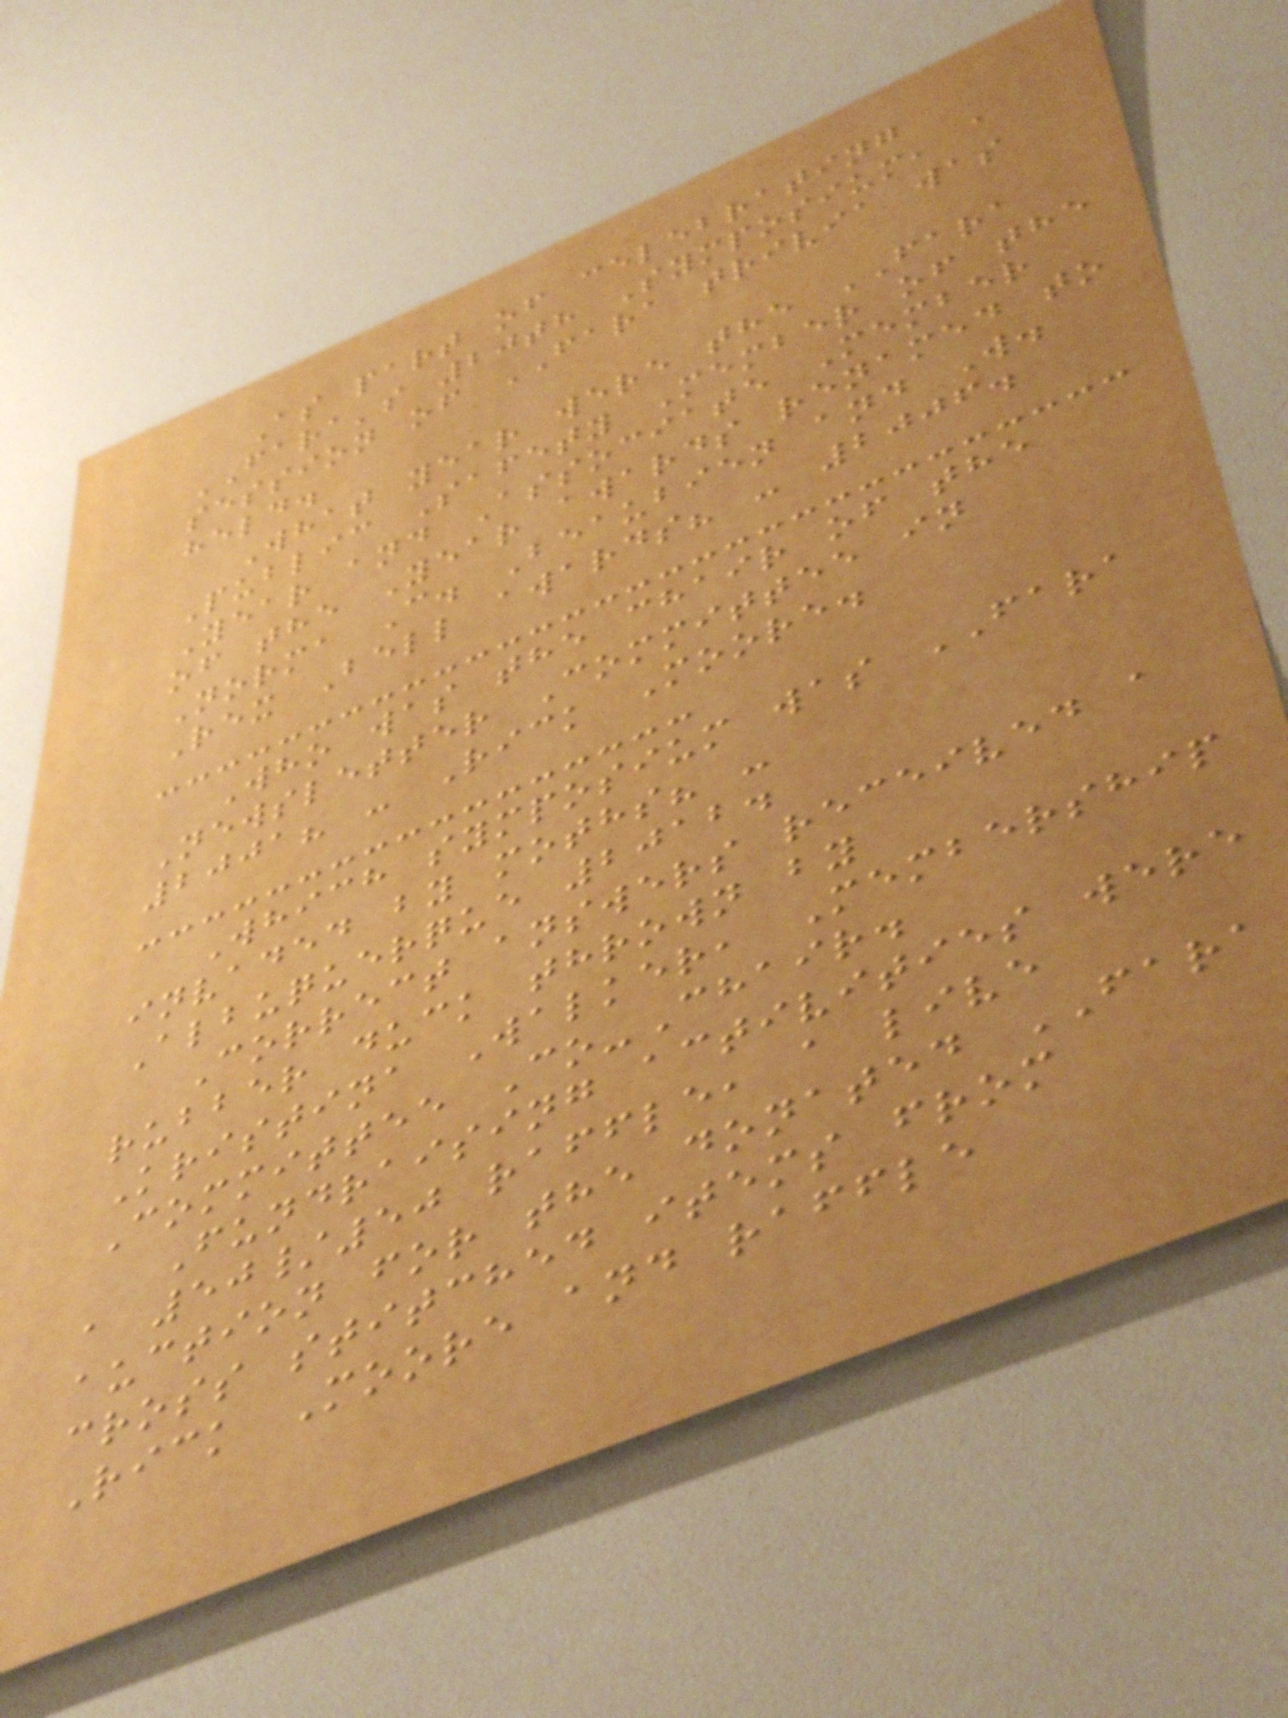As part of celebrating
FARA's 20th Symposium, a
session of FARA trivia was
held.
What year were the FARA
Public Safety Member of the
Year and Associate Member
of the Year awards renamed to
Norma C. Beaubien and W.
Rex Bell awards? - 2006.
Who was the chair of the
Newsletter Committee in
2001? - Rick Moore.
Which symposium was FARA
invaded by moths? -
Albuquerque 2012.
Correct answers received a
rubber duck thrown by
Kristina Walker, Membership
Committee Co-Chair.
Fundraising activities were
a 50/50 raffle, a live
auction for the donated FARA
cross stitched items from
Rick Moore and raffle
